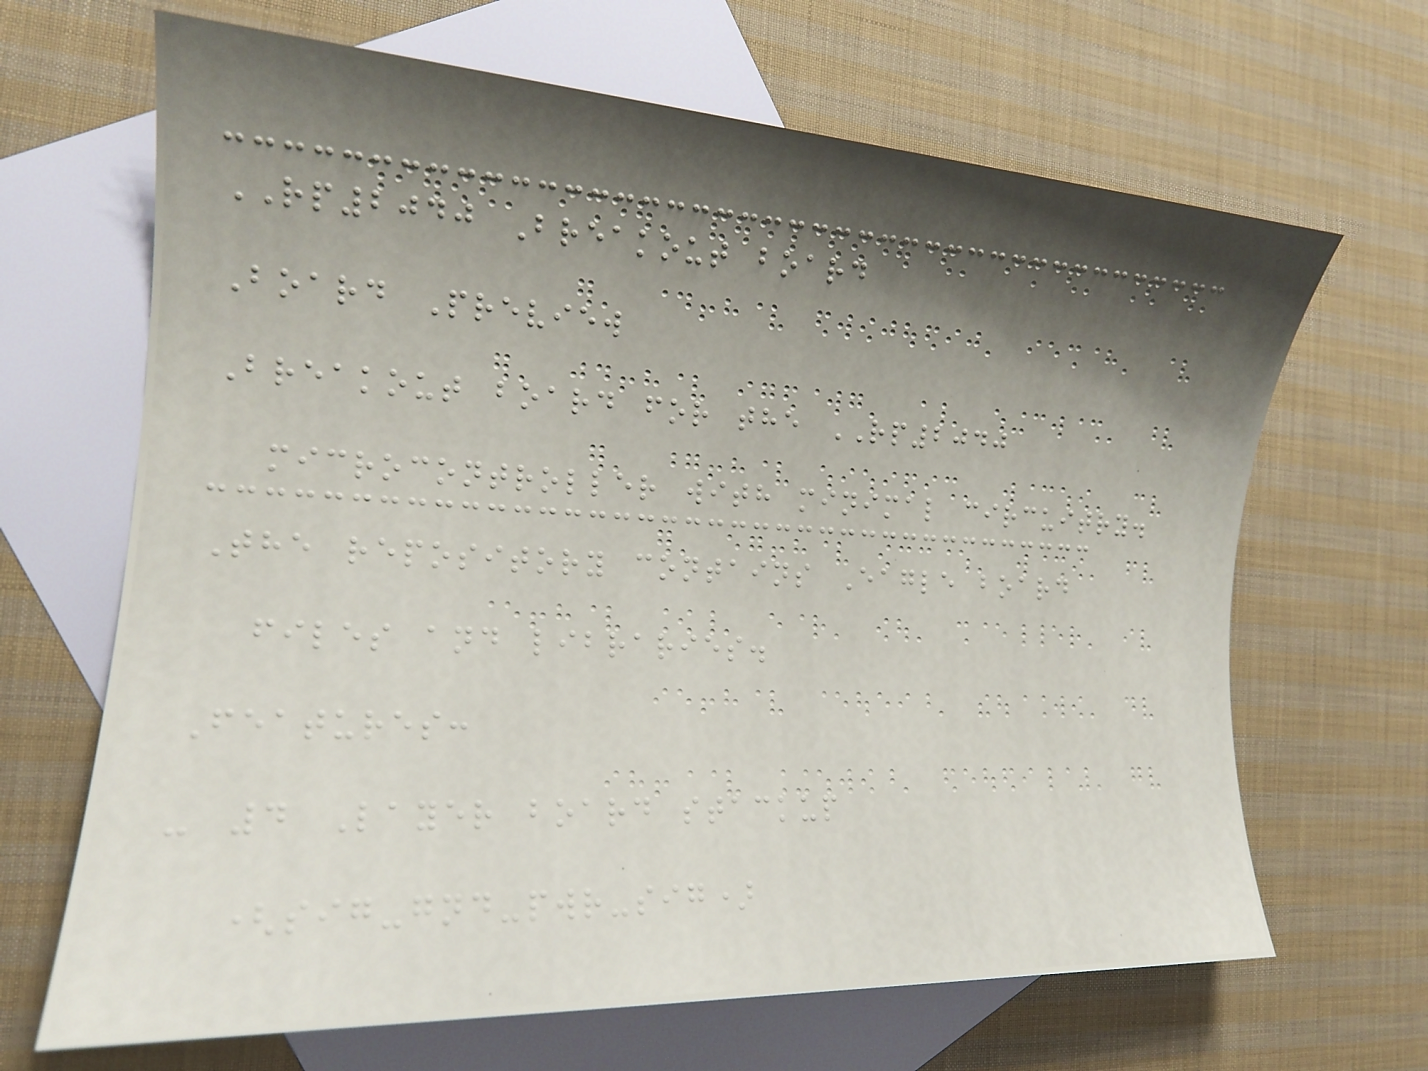RP2040 Breakout board
Board Preview
Breakout board for the RP2040
microcontroller with minimal circuitry.
The repository contains Eagle board
files and libraries.
Features:
- 4 Layer board stackup
(sig-gnd-pwr-sig)
